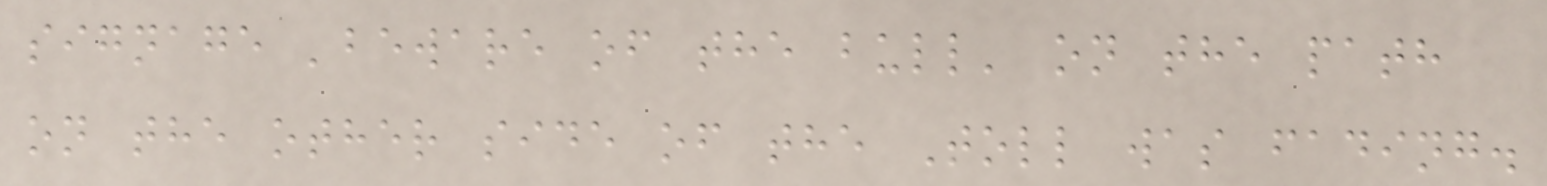signage 'beware of the bull' on the path
on the other side of the Toll was fading.
